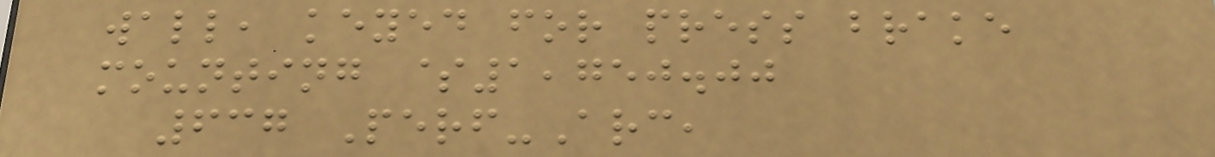wall, keyed for press brake
mounting $1,750.00
637 Perf-Arc,
